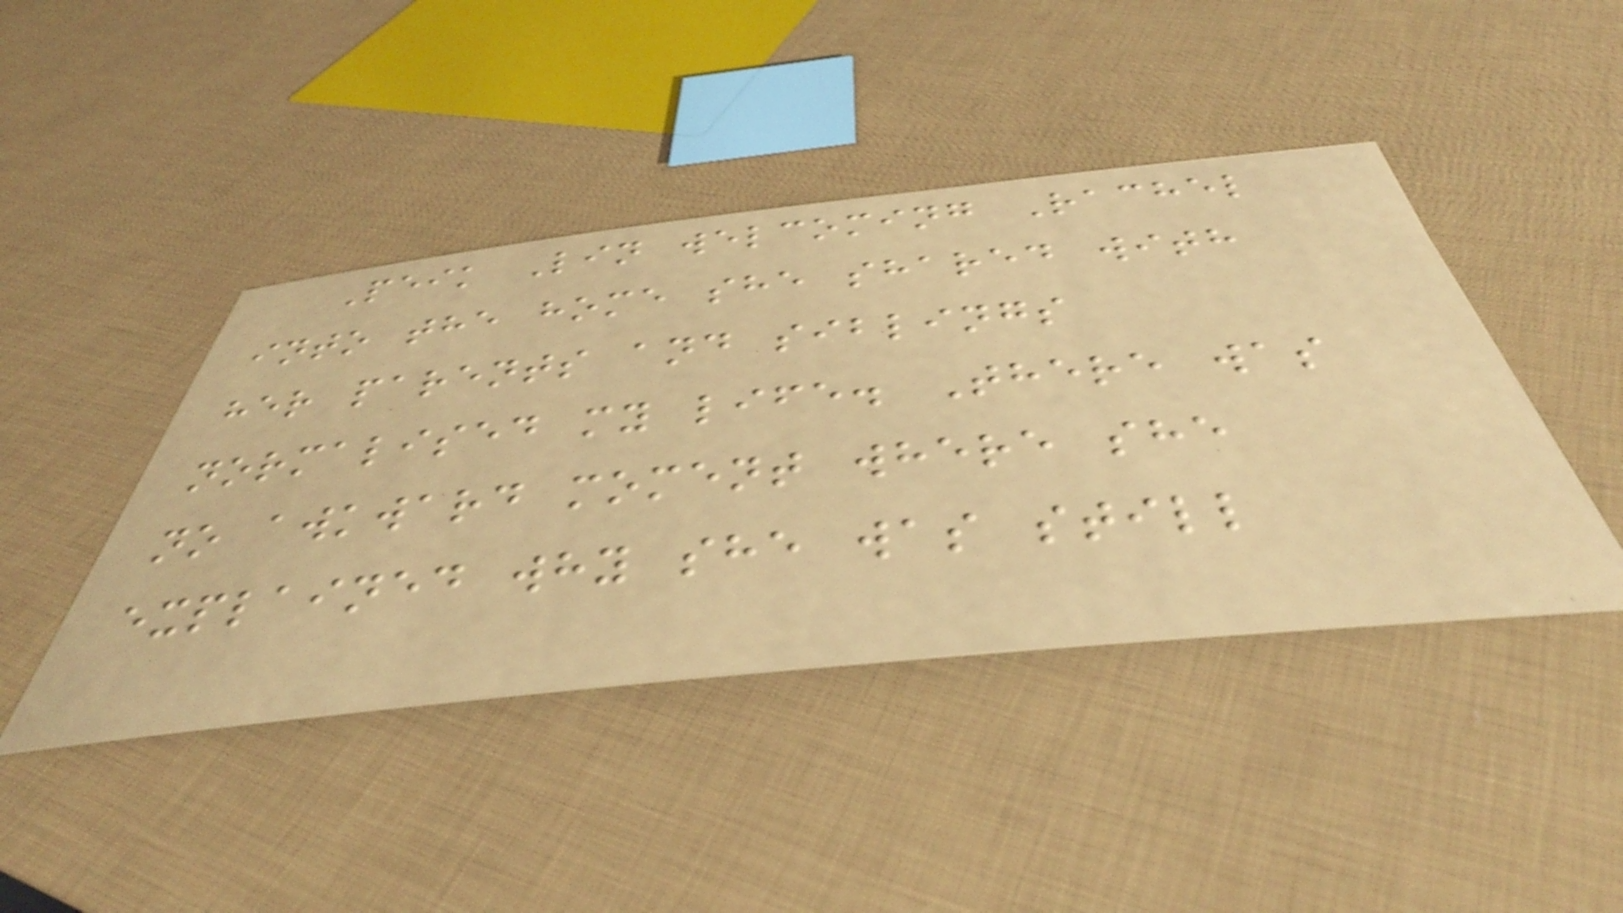Peik Lin welcoming Rachel
into the home she shared with
her parents and siblings
normalised my life. There was
no awkward moment where she
explained why she was still
